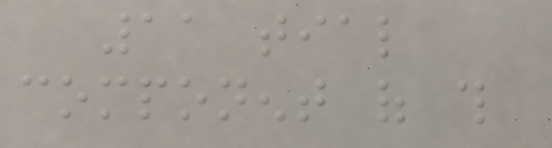11 tial
component of this
